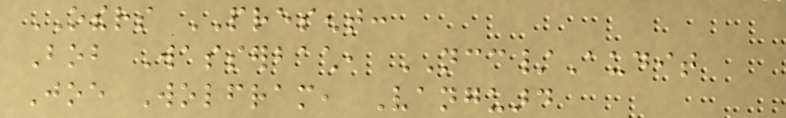OTHERS PRESENT:
Bob Wasserbach, NCC/Audit
Joe Wolfram, Vanguard
